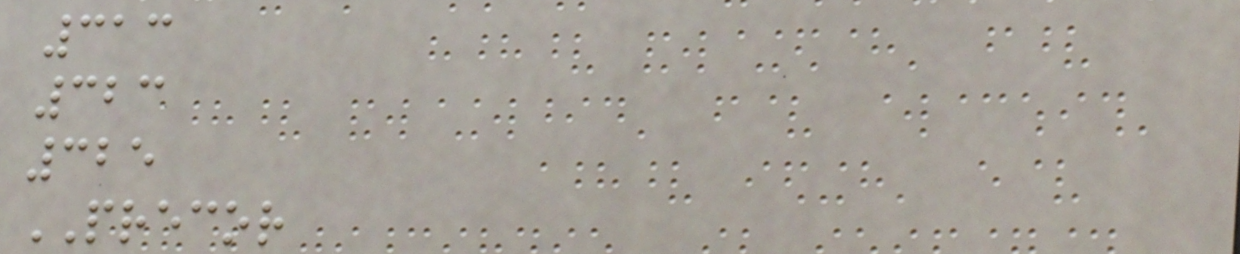313
323
325
PRECOR
